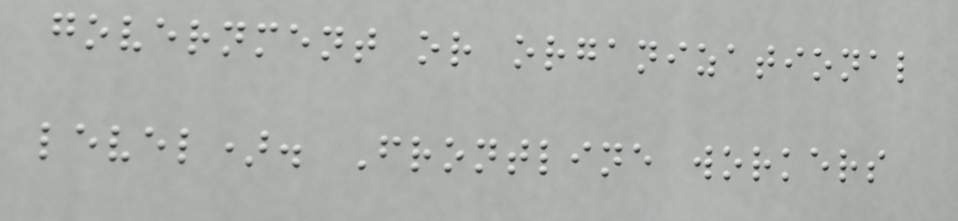government or organizational
level). Frontline workers
